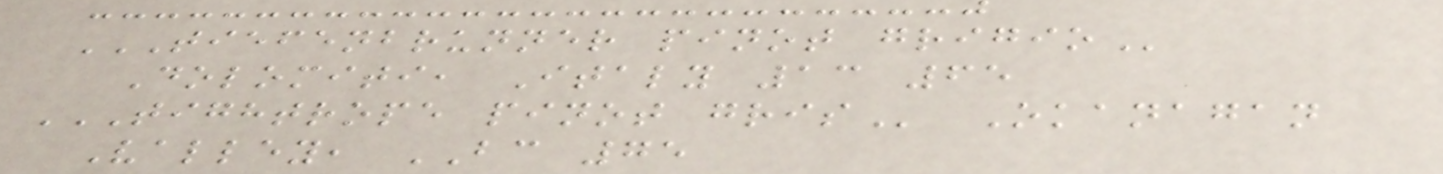TIEFENBRUNNER PINOT GRIGIO
Dolomiti, Italy 13 65
TIGHTROPE PINOT GRIS Okanagan
Valley, BC 75
